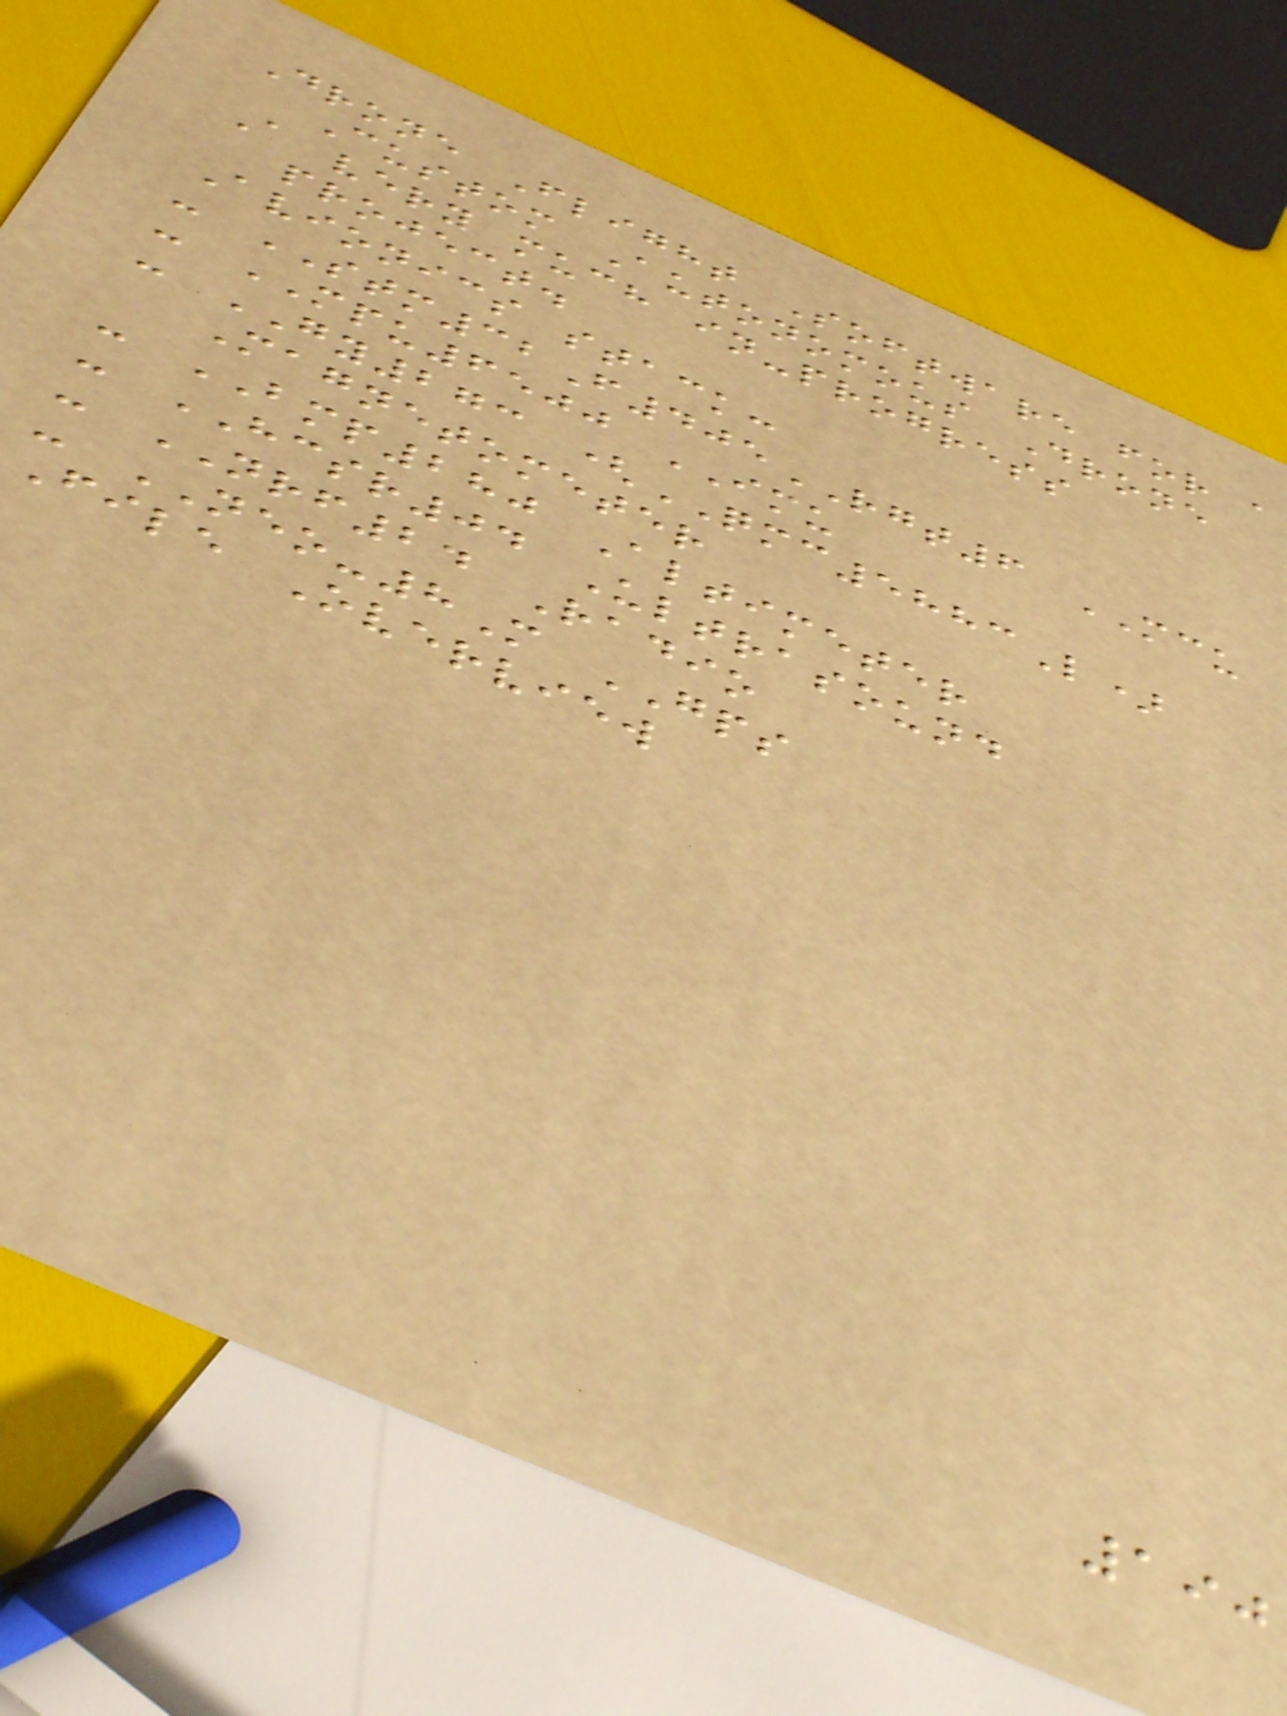Drone Flight Software for a
Custom Autonomous Drone
A very much in-progress
project.
Avionics stack:
- STM32F405RGT6 MCU
- MPU6500 IMU
- GY273 (QMC5883L)
Magnetometer
- BMP280 Altimeter
- HCSR04 Ultrasound
- NRF24 Radio
- NEO-8M GPS
File Overview
190
